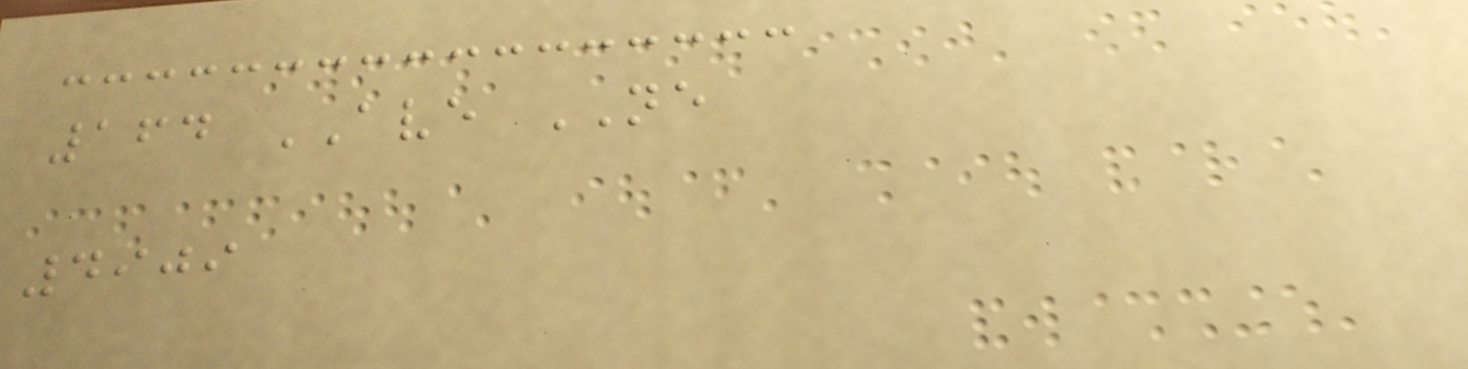164 AVE NE
4909
